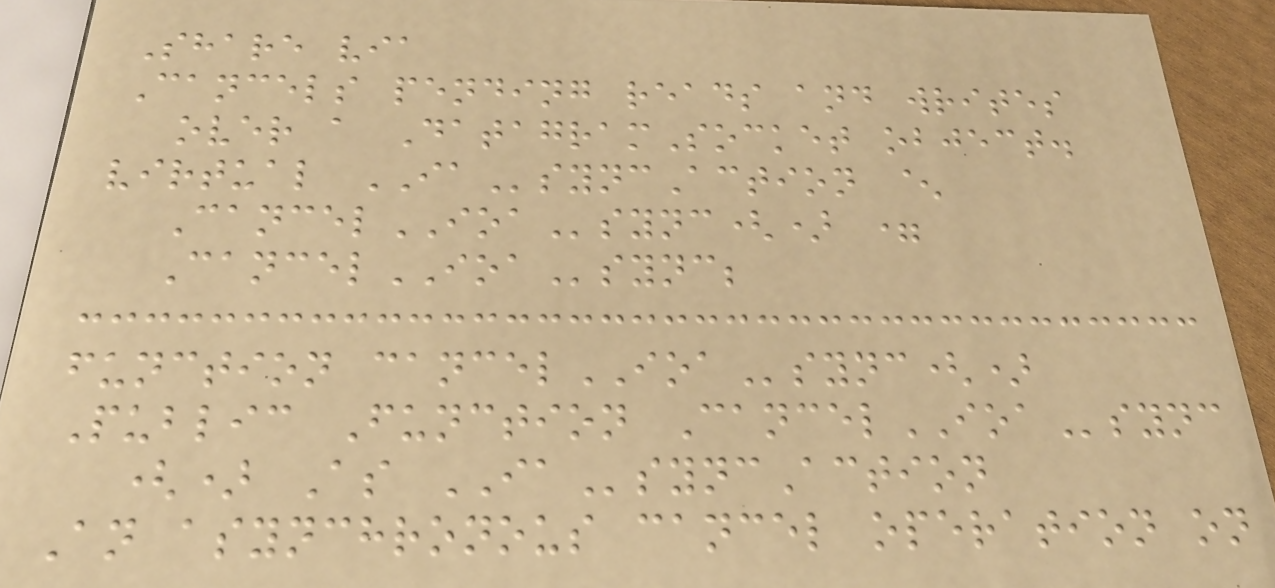Share via
Cancels pending reads and writes
over a DatagramSocket object.
virtual IAsyncAction ^
CancelIOAsync() =
CancelIOAsync;
function cancelIOAsync()
Public Function CancelIOAsync
() As IAsyncAction
An asynchronous cancel operation on
